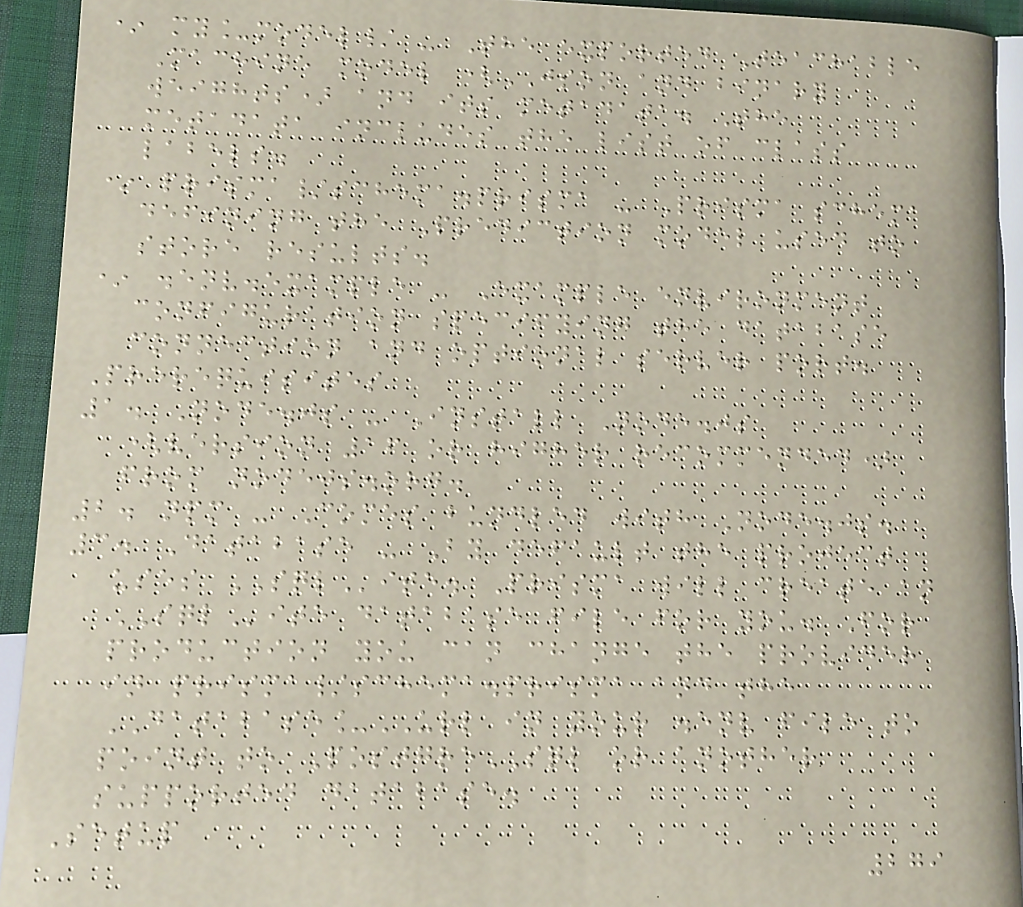* my_model/ - The exported Teachable
Machine model (JSON and binary
weights) and its metadata. The
metadata includes the list of class
labels.
* prisma/schema.prisma - Prisma schema
defining the Prediction model used to
store results.
* .env.example - Example environment
configuration specifying the database
connection and optional server port.
Prerequisites
1. Node.js - Install Node.js
(version 16 or higher recommended)
from nodejs.org.
2. npm - Comes bundled with Node.js.
3. Database - By default the project
uses SQLite. Prisma will create an
SQLite database file for you. For
production you can change the provider
in prisma/schema.prisma and the
DATABASE_URL in your .env file to
point to PostgreSQL or another
supported database.
Setup
279
